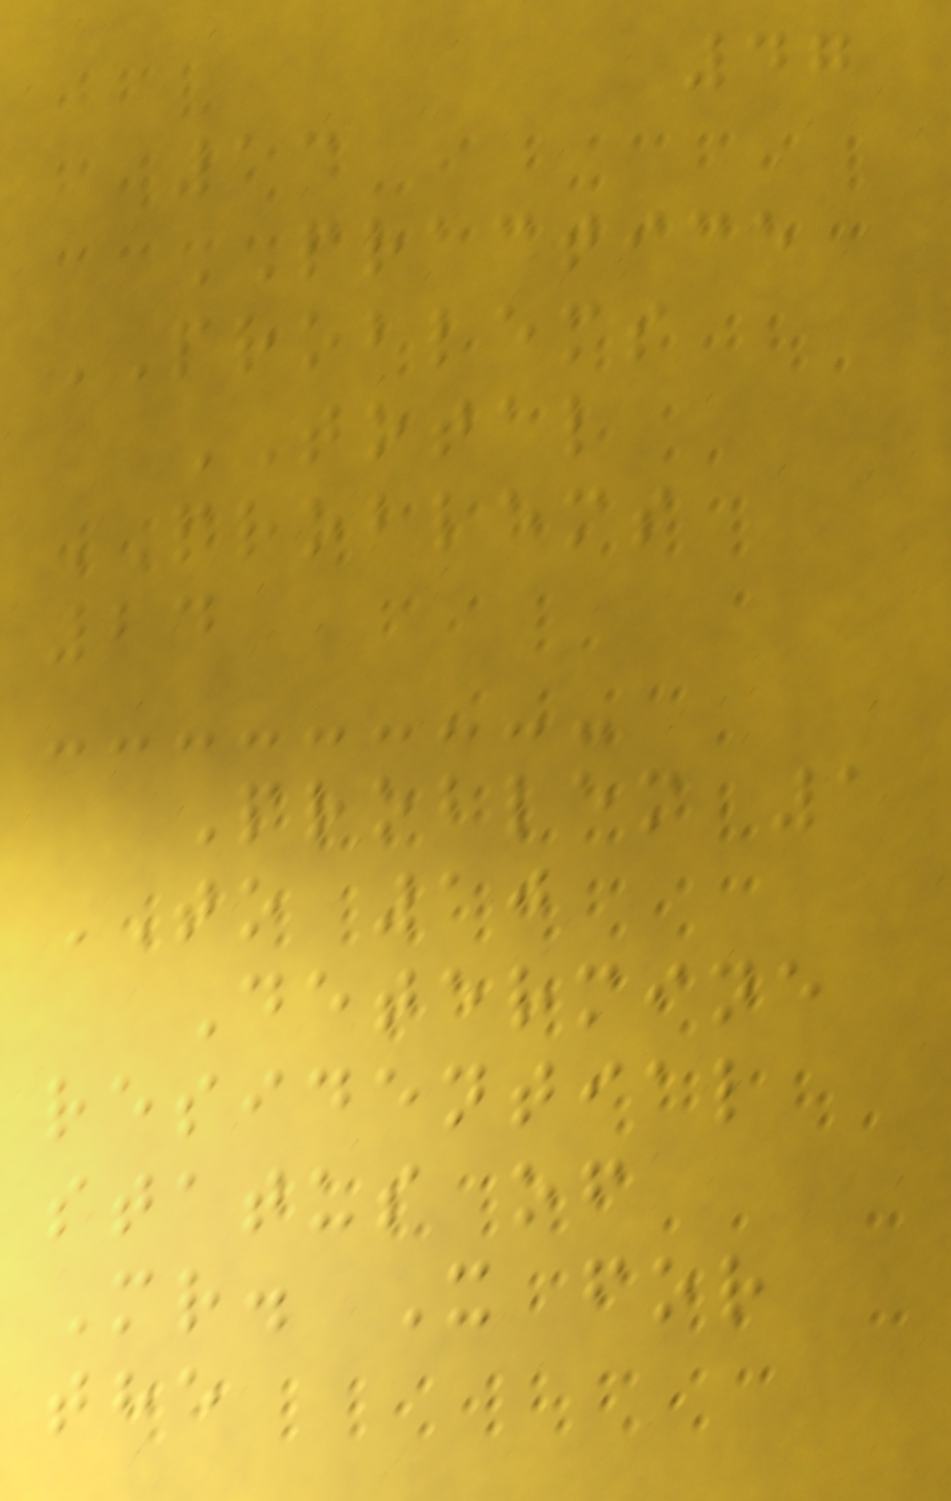47
13
PRACTICE
PROBLEMS
TOTAL
PROBLEMS
24
Problem 1
TO 10
Determine
residential
status of
Mr. X for
the
